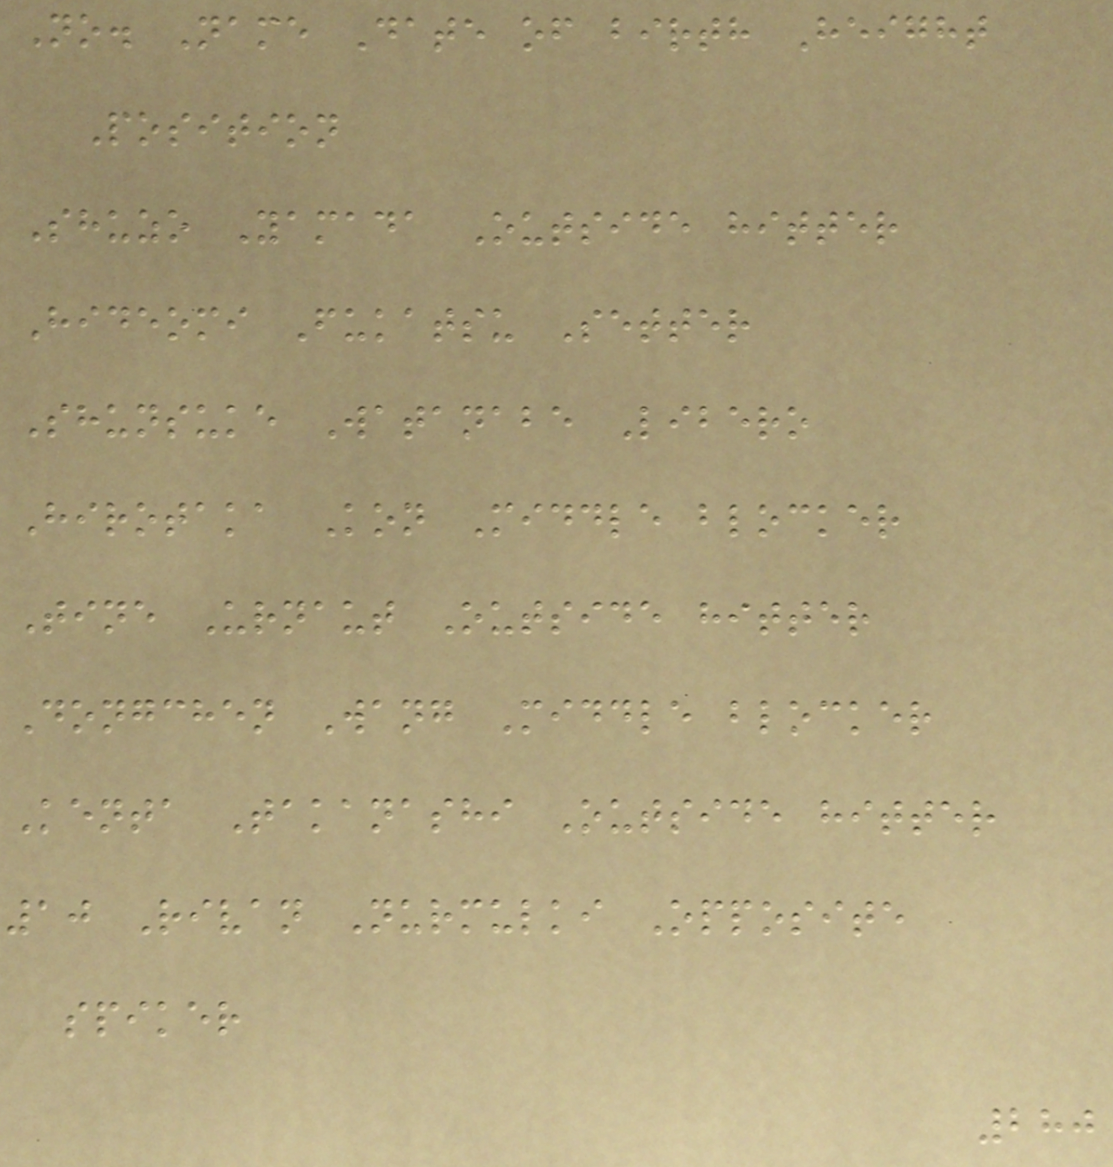No. Name Date of birth Height
Position
Shuzo Yamada Outside hitter
Hideomi Fukatsu Setter
Shunsuke Watanabe Libero
Hirotaka Kon Middle blocker
Tine Urnaut Outside hitter
Dongchen Wang Middle blocker
Kenta Takanashi Outside hitter
10 Rivan Nurmulki Opposite
spiker
280
